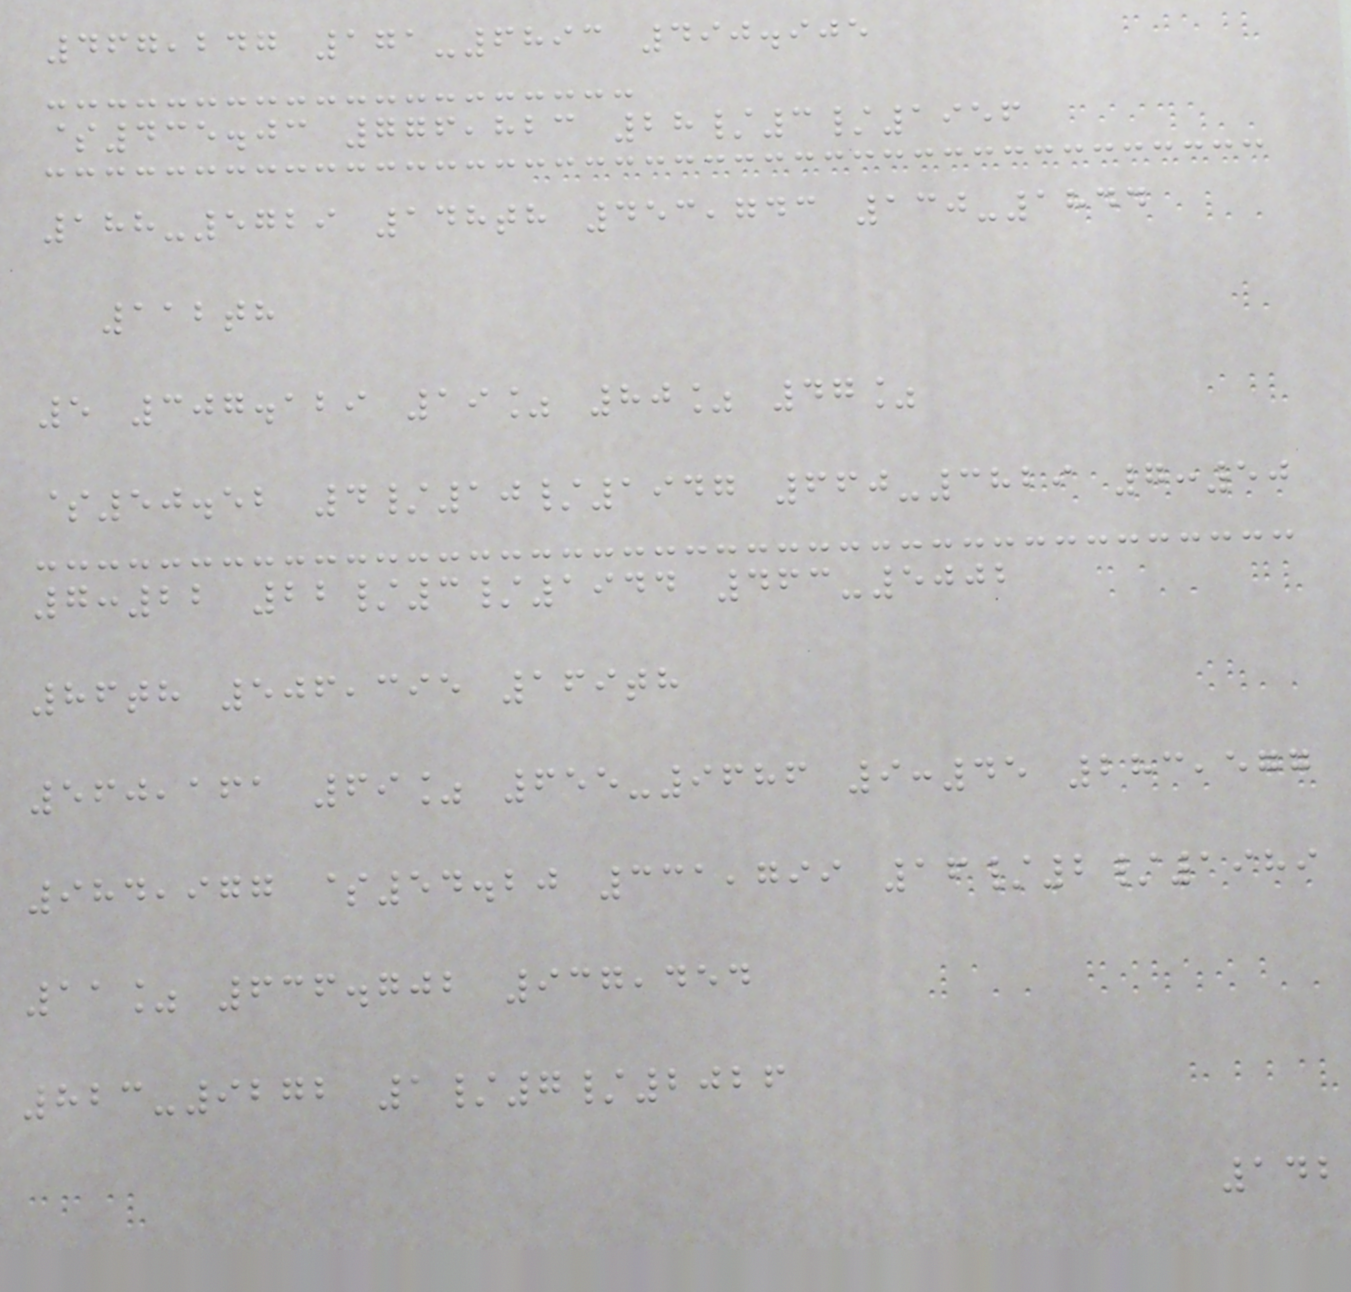467,247 171-6893 490.905
$435.03 776,823 28/3/1956
188-5729 148th 453,743 130-1844
112th
5 307.129 19% 80% 47%
$50.52 4/10/1947 660-3829 7:50
7:22 22/3/1944 463-5002
86th 506,395 169th
560,161 69% 655-9686 9:45 283,577
984,977 $54.20 331,799 16/2/1989
11% 636.702 937,454
823-9272 1/7/2026
142
